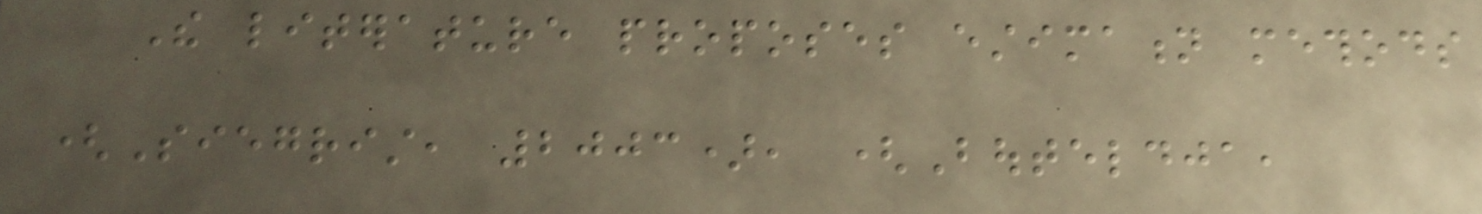The literature proposes estimation methods
(Siegrist, 2003), (Bouteldja,
